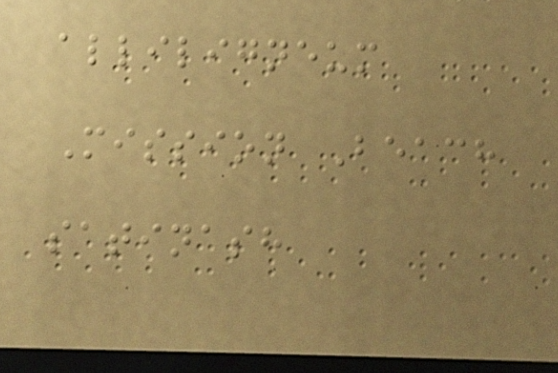alliligneum
Mission Beach
satinash
